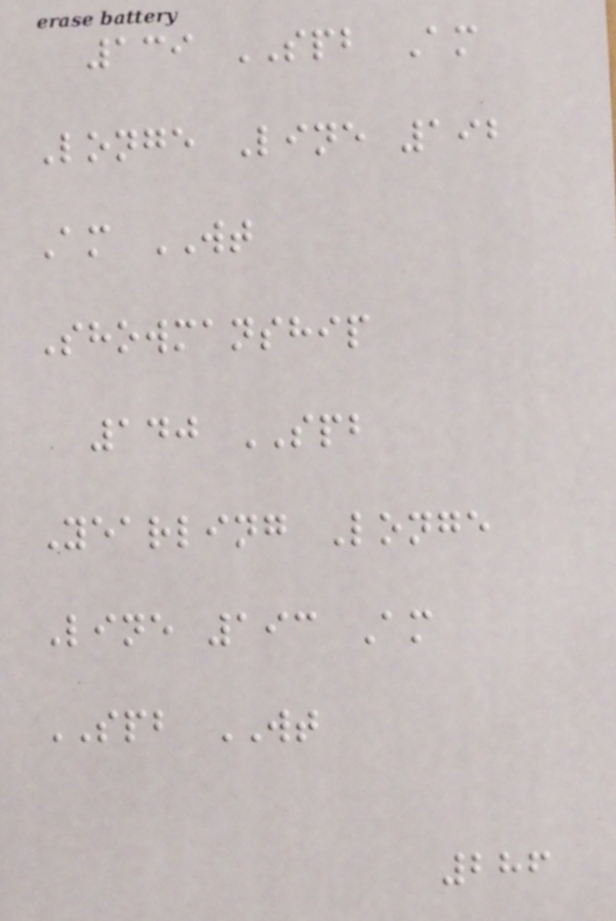139 SPB Am
Longe Line 192
Am WT
Showmanship
140 SPB
Yearling Longe
Line 193 Am
SPB WT
286
